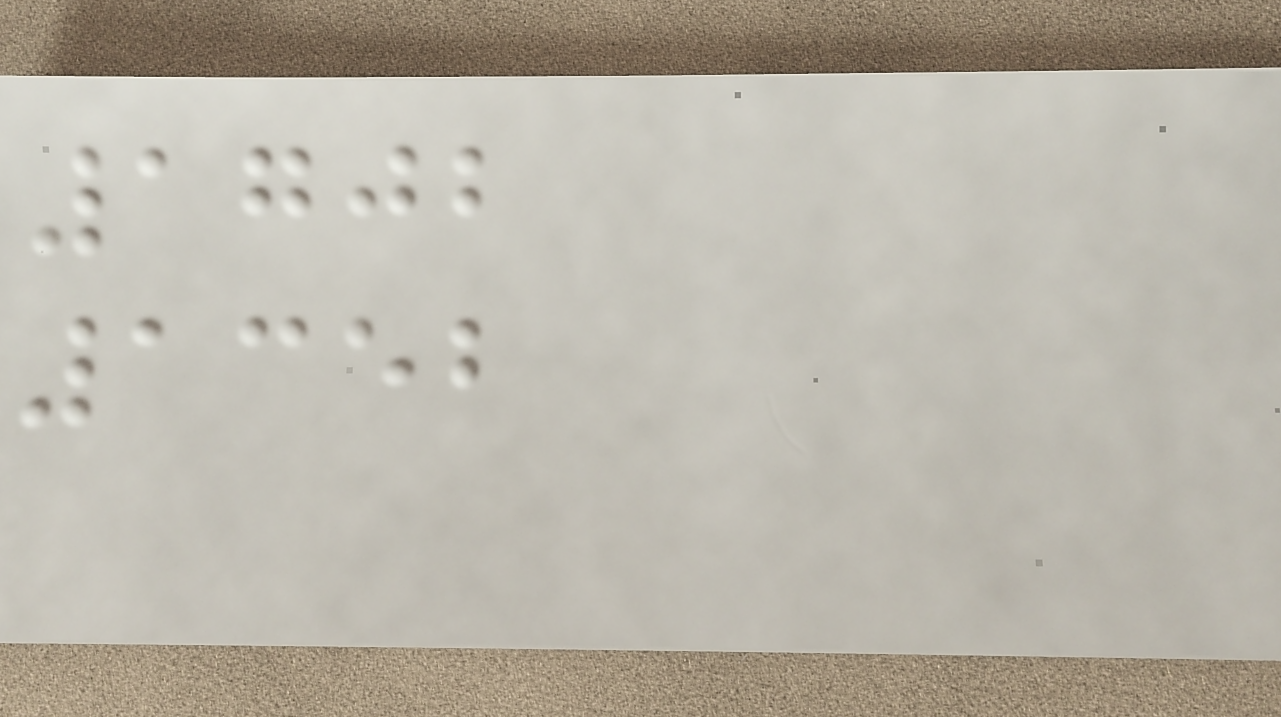1702
1352
